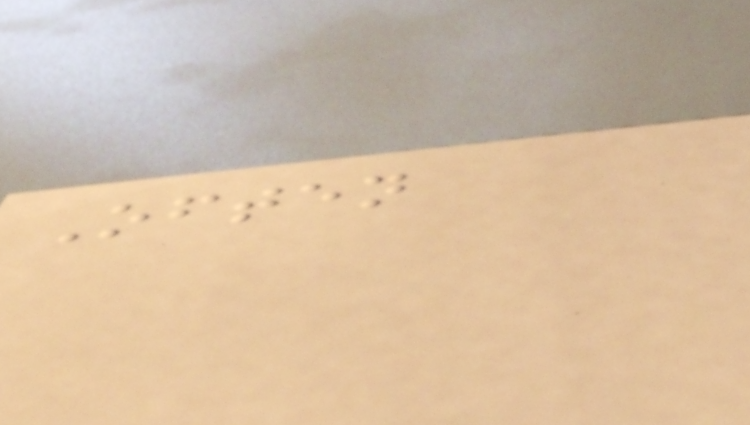Often
